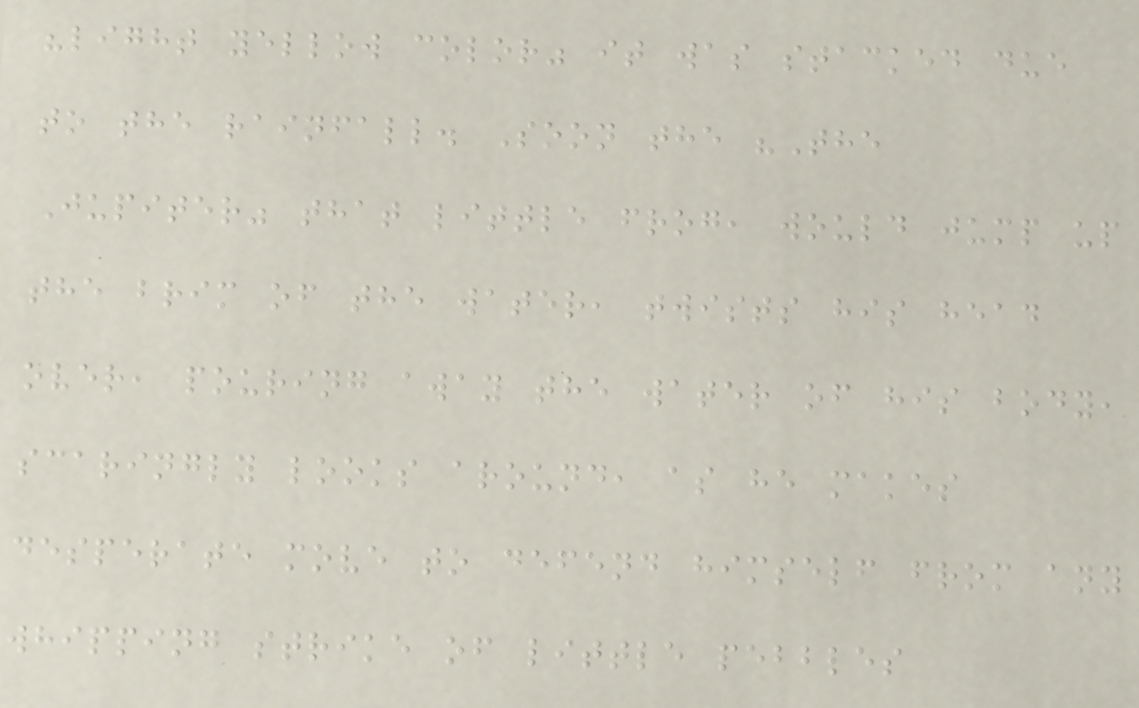"light yellow color" it was stacked due
to the rainfall. Soon the "The
Jupiter" that little frog, would jump up
the brim of the water, twists his head
over, pouring away the water of his body,
scaringly looks around, as he makes
desperate move to defend himself from any
whipping strike of little pebbles
